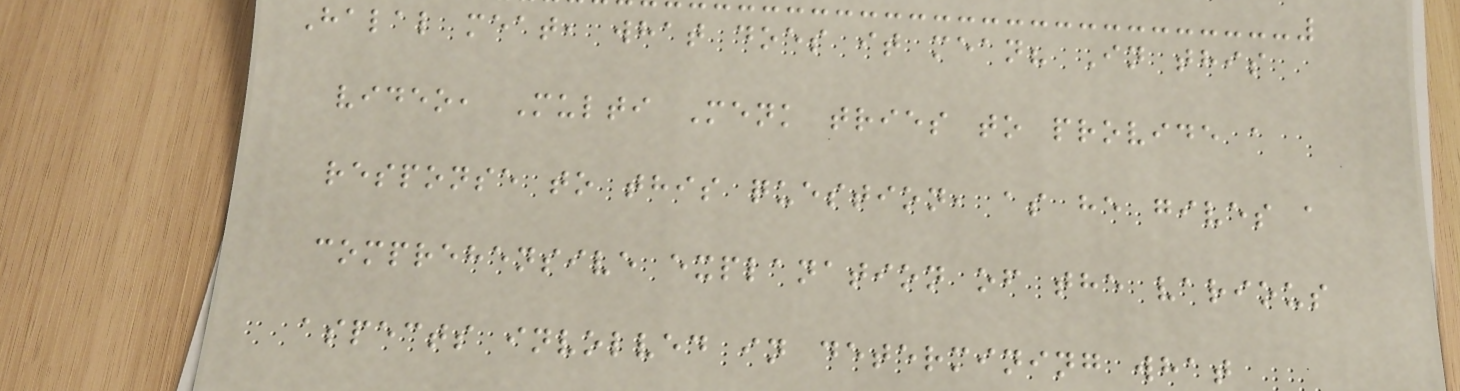Halal meat, what does it mean? In this
video, Multi Menk tries to provide a
response to this question, as he gives a
comprehensive explanation of the various
aspects involved in determining what
